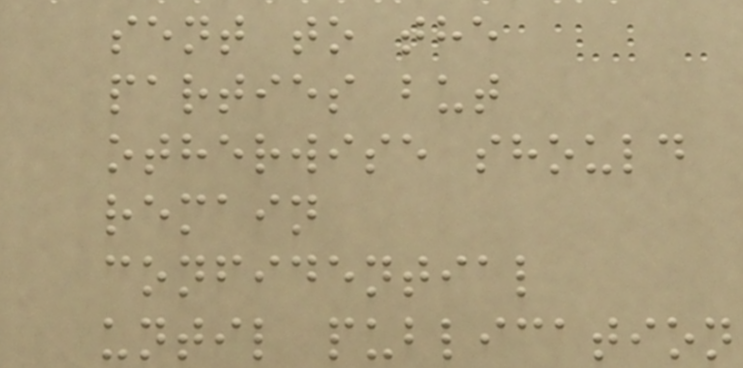sent to the
parties but
otherwise should
remain
confidential
until publication
